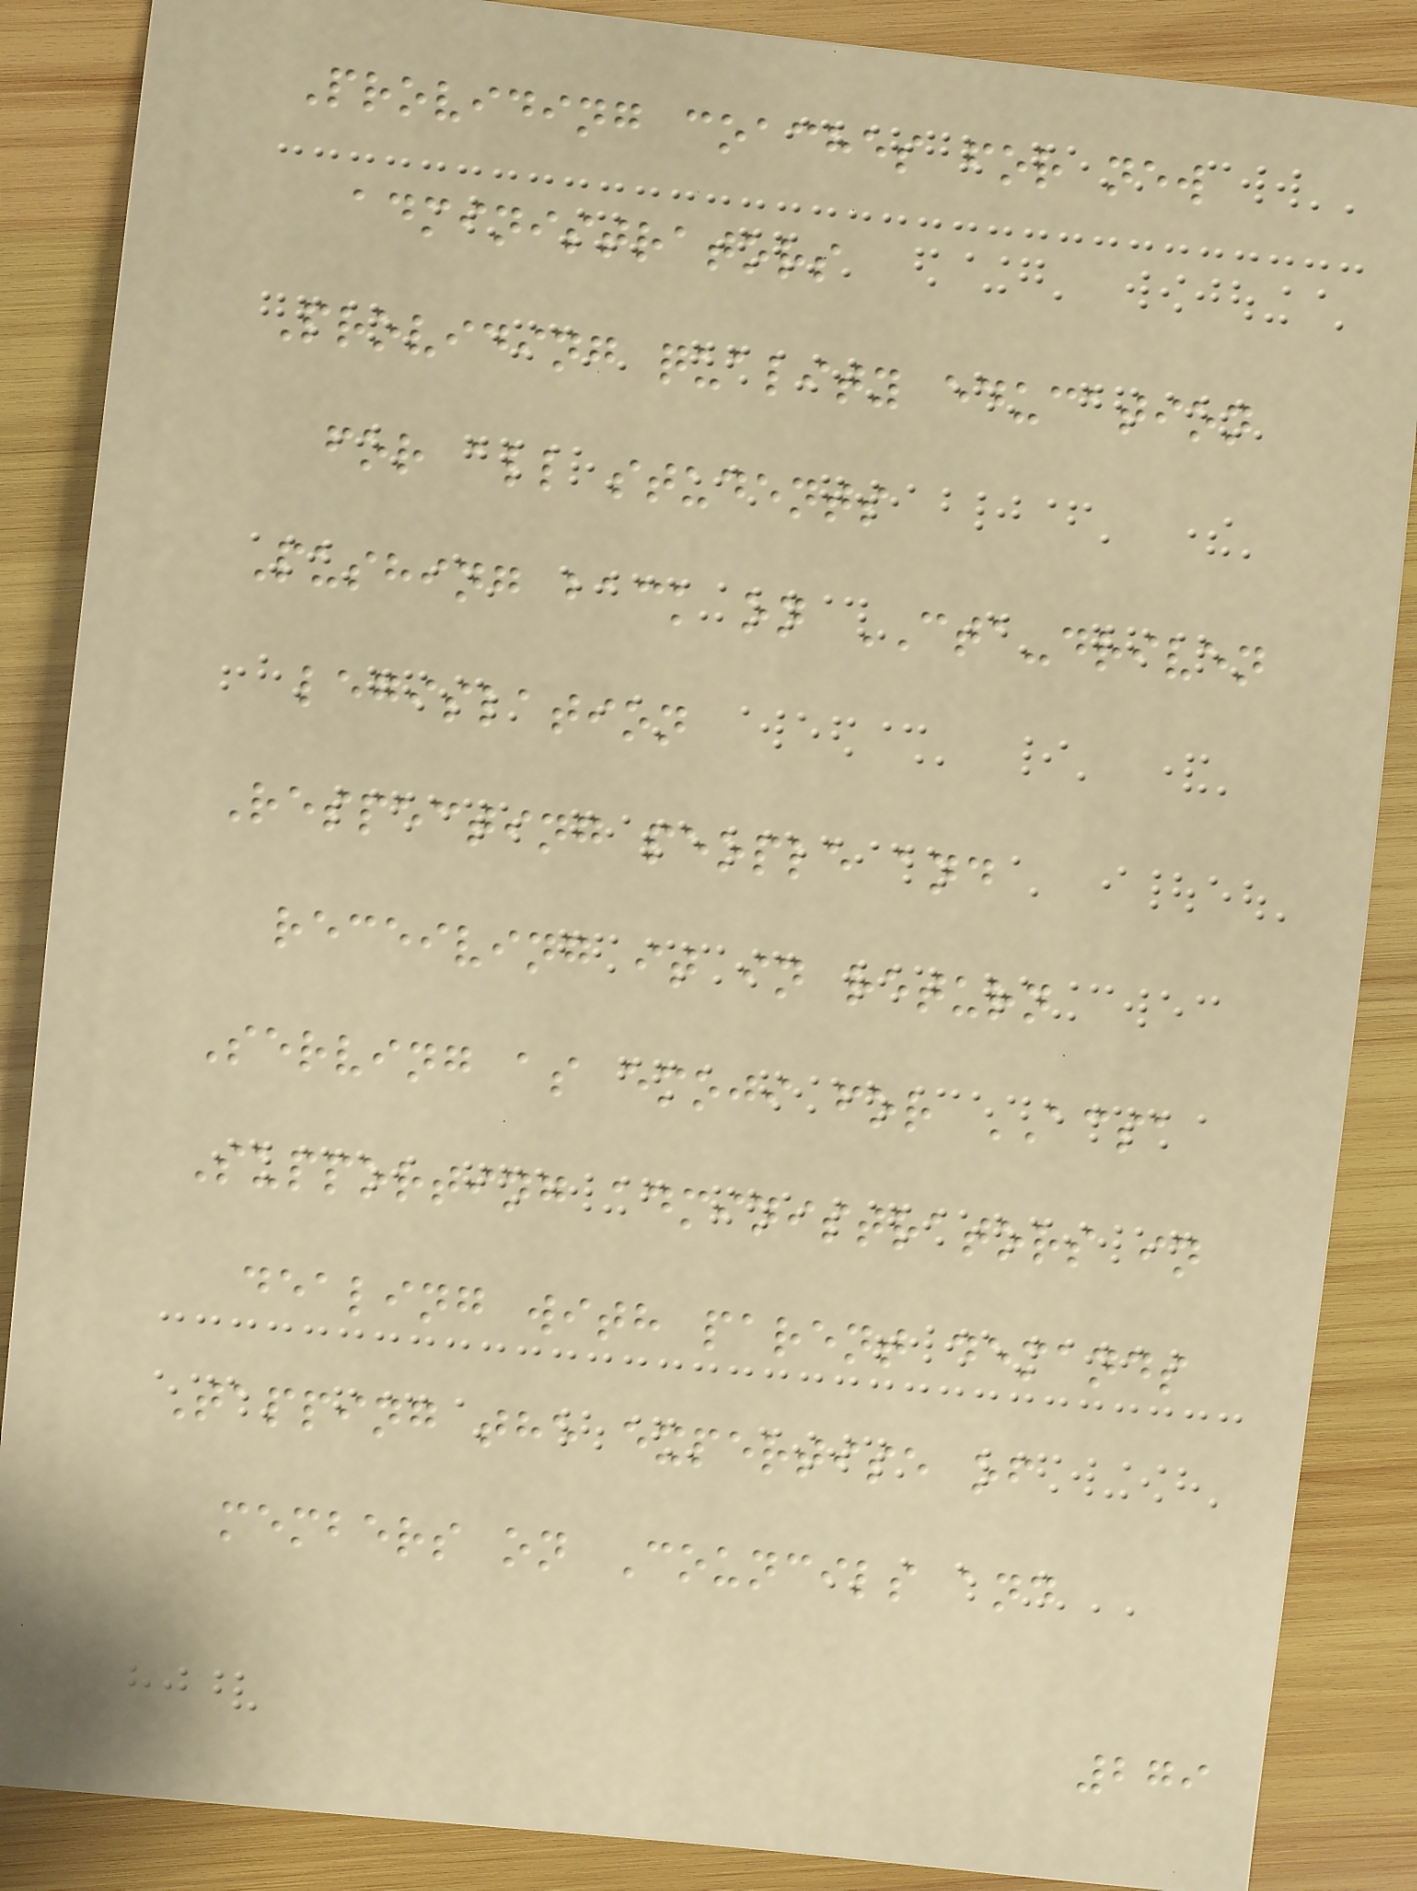Providing coaches for new
administrators
Providing quality education
for all students
Pushing back on CTA-driven
legislation
Respecting people and
receiving it in return
Serving as emoji for ACSA
Supporting administrators in
dealing with parent demands
Tapping the expertise of
members on Councils and
279
